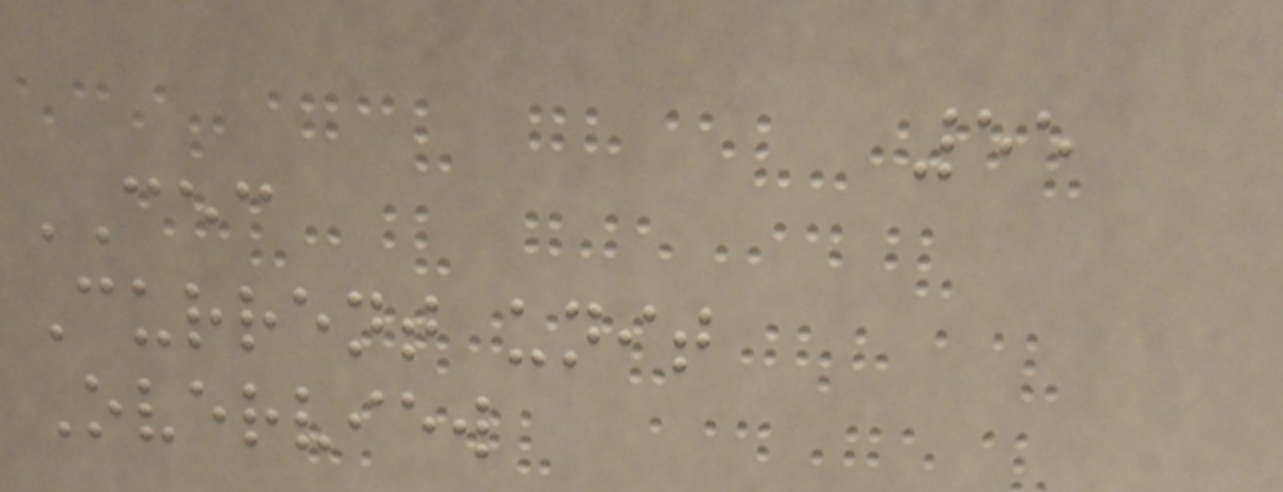55
CEC
Current unit
Overview
